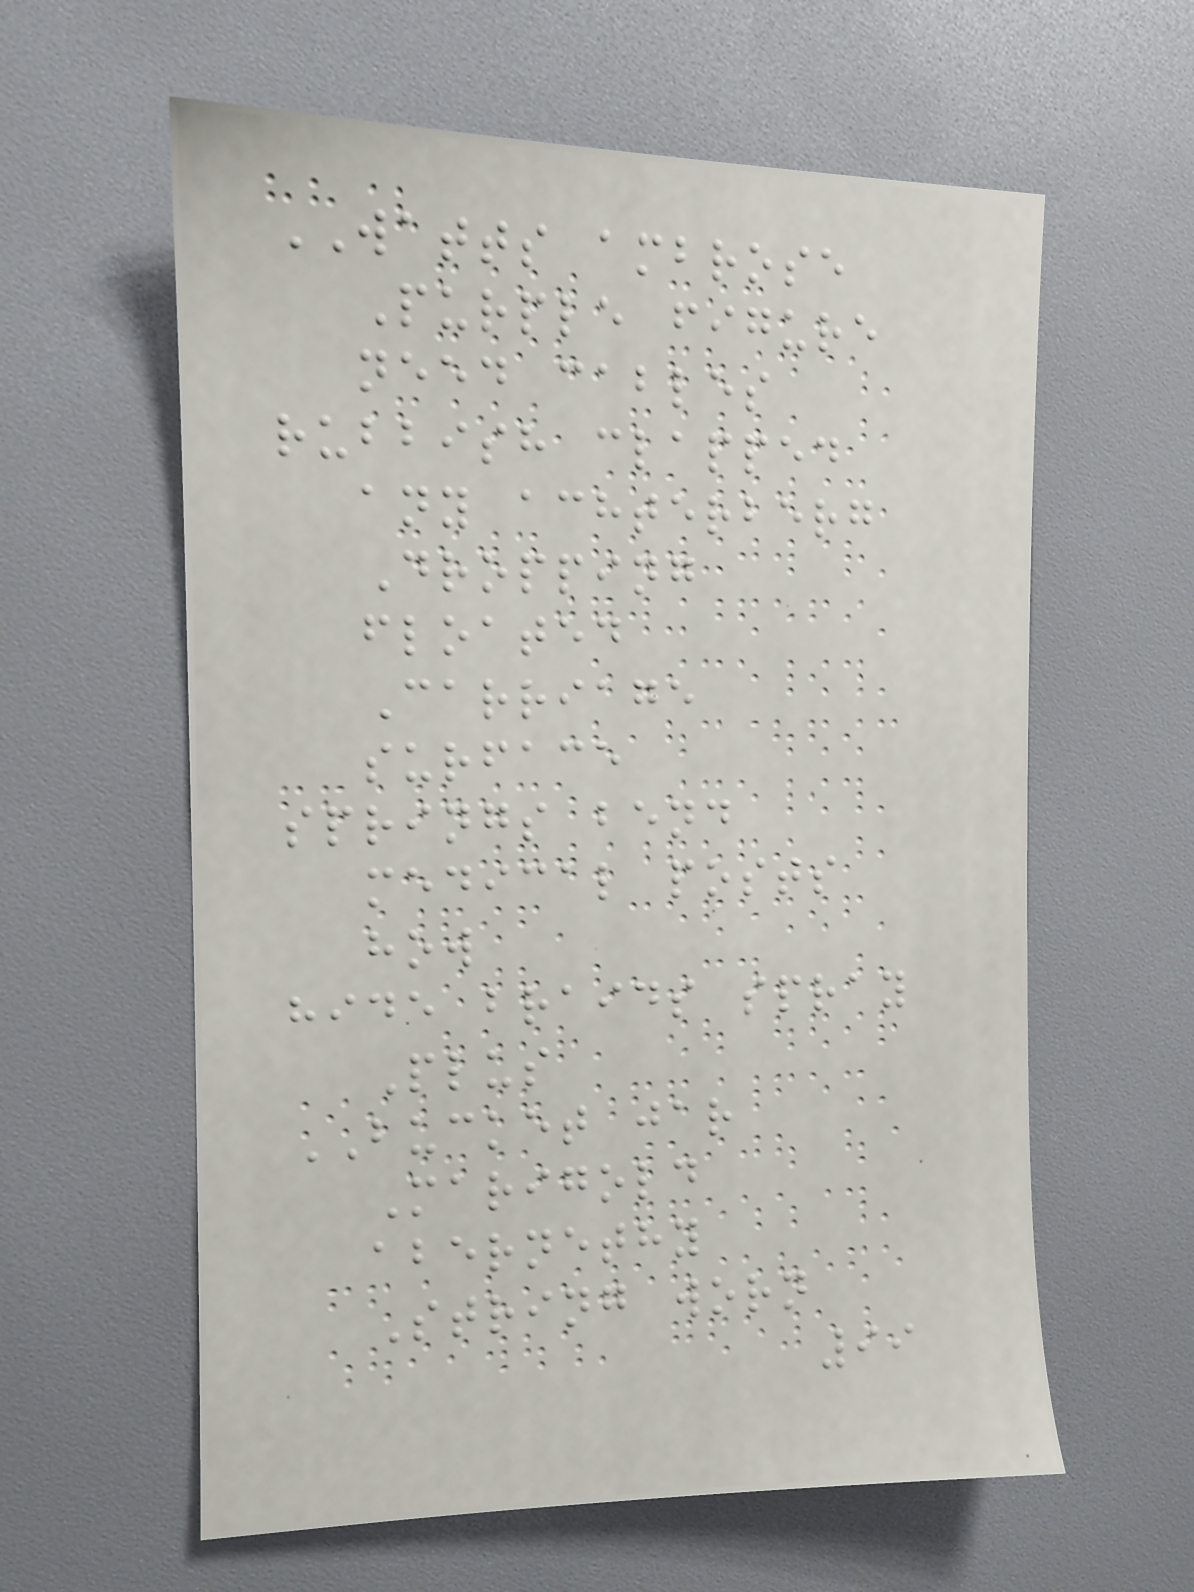WATTS ambrose
Purple figure
need cables
rubbish clapped
any achterberg
Dropping
floated
Carriage
surface
springs bend
medical posts
how
hide braids spray
Plus
BUCKET jar
Marigold
abernethy
String worn
99
